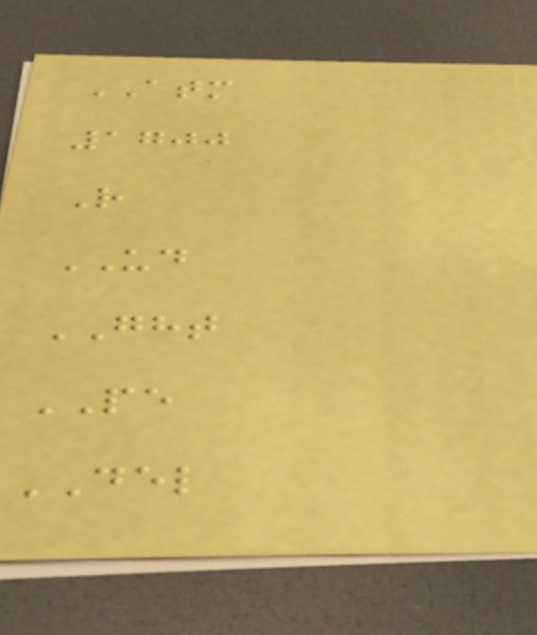ATM
1700
R
UD
GHT
PE
DEL
